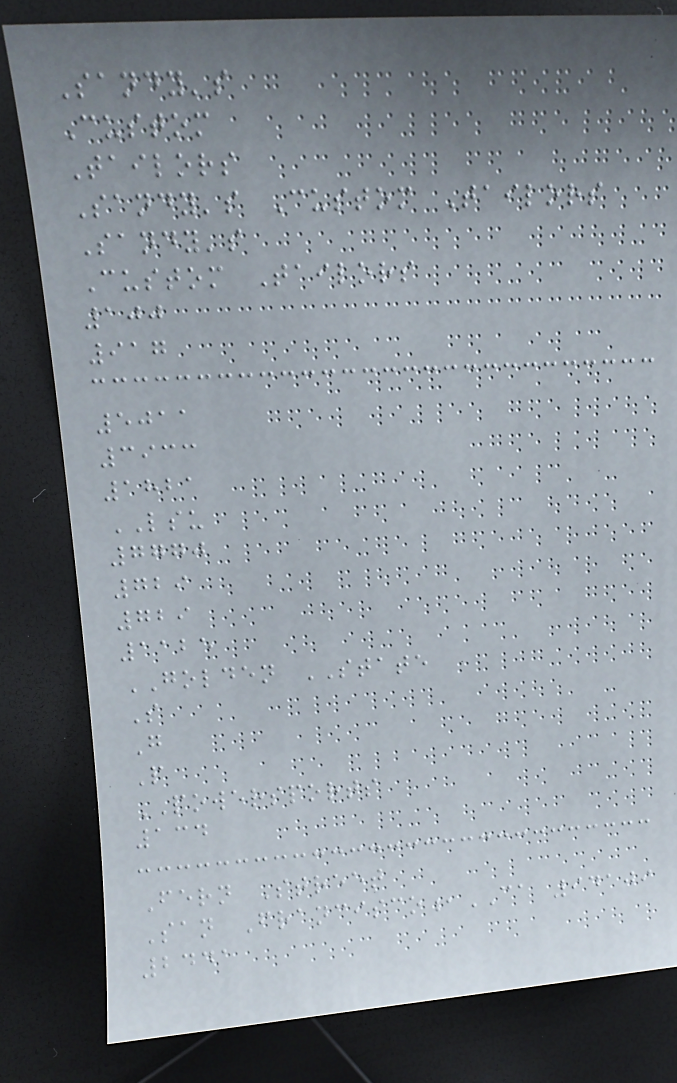Sandy's
Custom
Tailors
Sandy's Custom Tailors
Sandy's
Custom Tailors
100
917
5011
3933
1821
LSU
7770
729
729
1125
GOLDEN STATE
S
G
P
POWERSPORTS
134
Fern Street
San Francisco,CA 94109
2441
